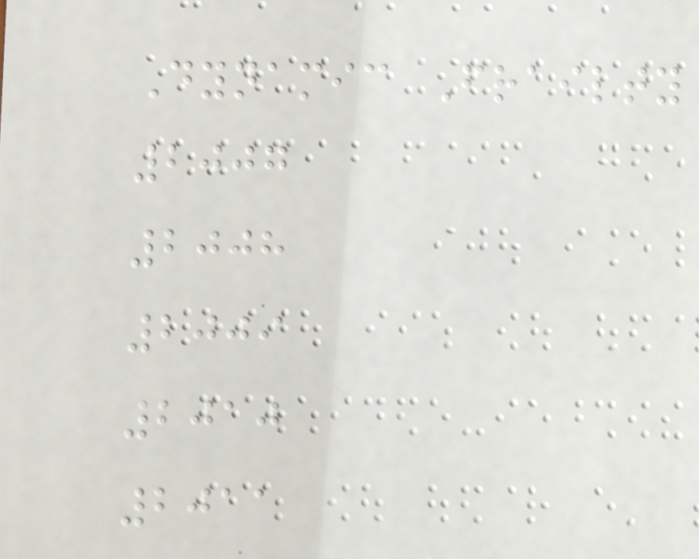Dynamic Frailty
2007
2008
2009
2010
2011
